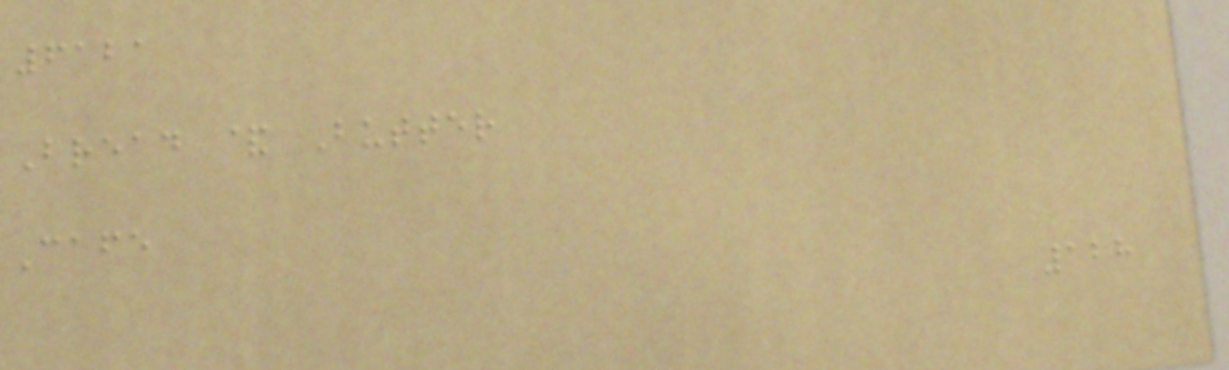6121
Bread & Butter
Cafe
128
